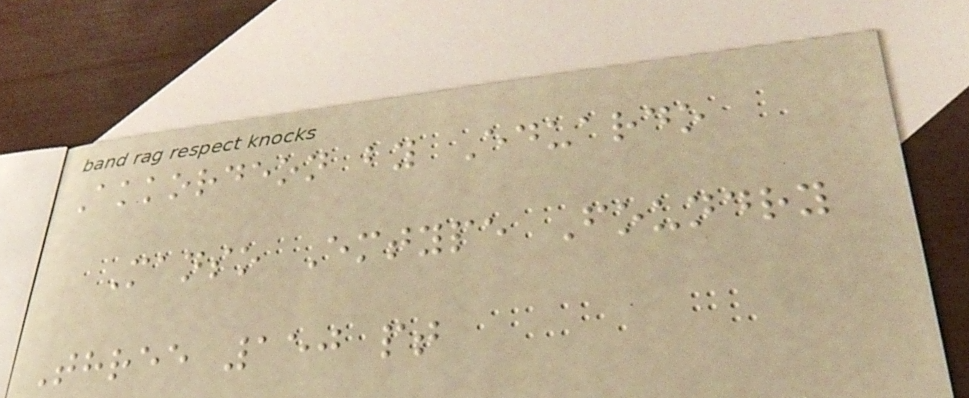Akkordeon by Eduardo
Manso Emtype Foundry
Three 150 pt
